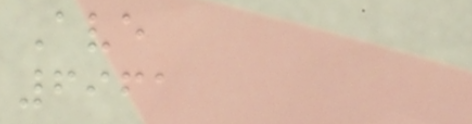Ave
6961
